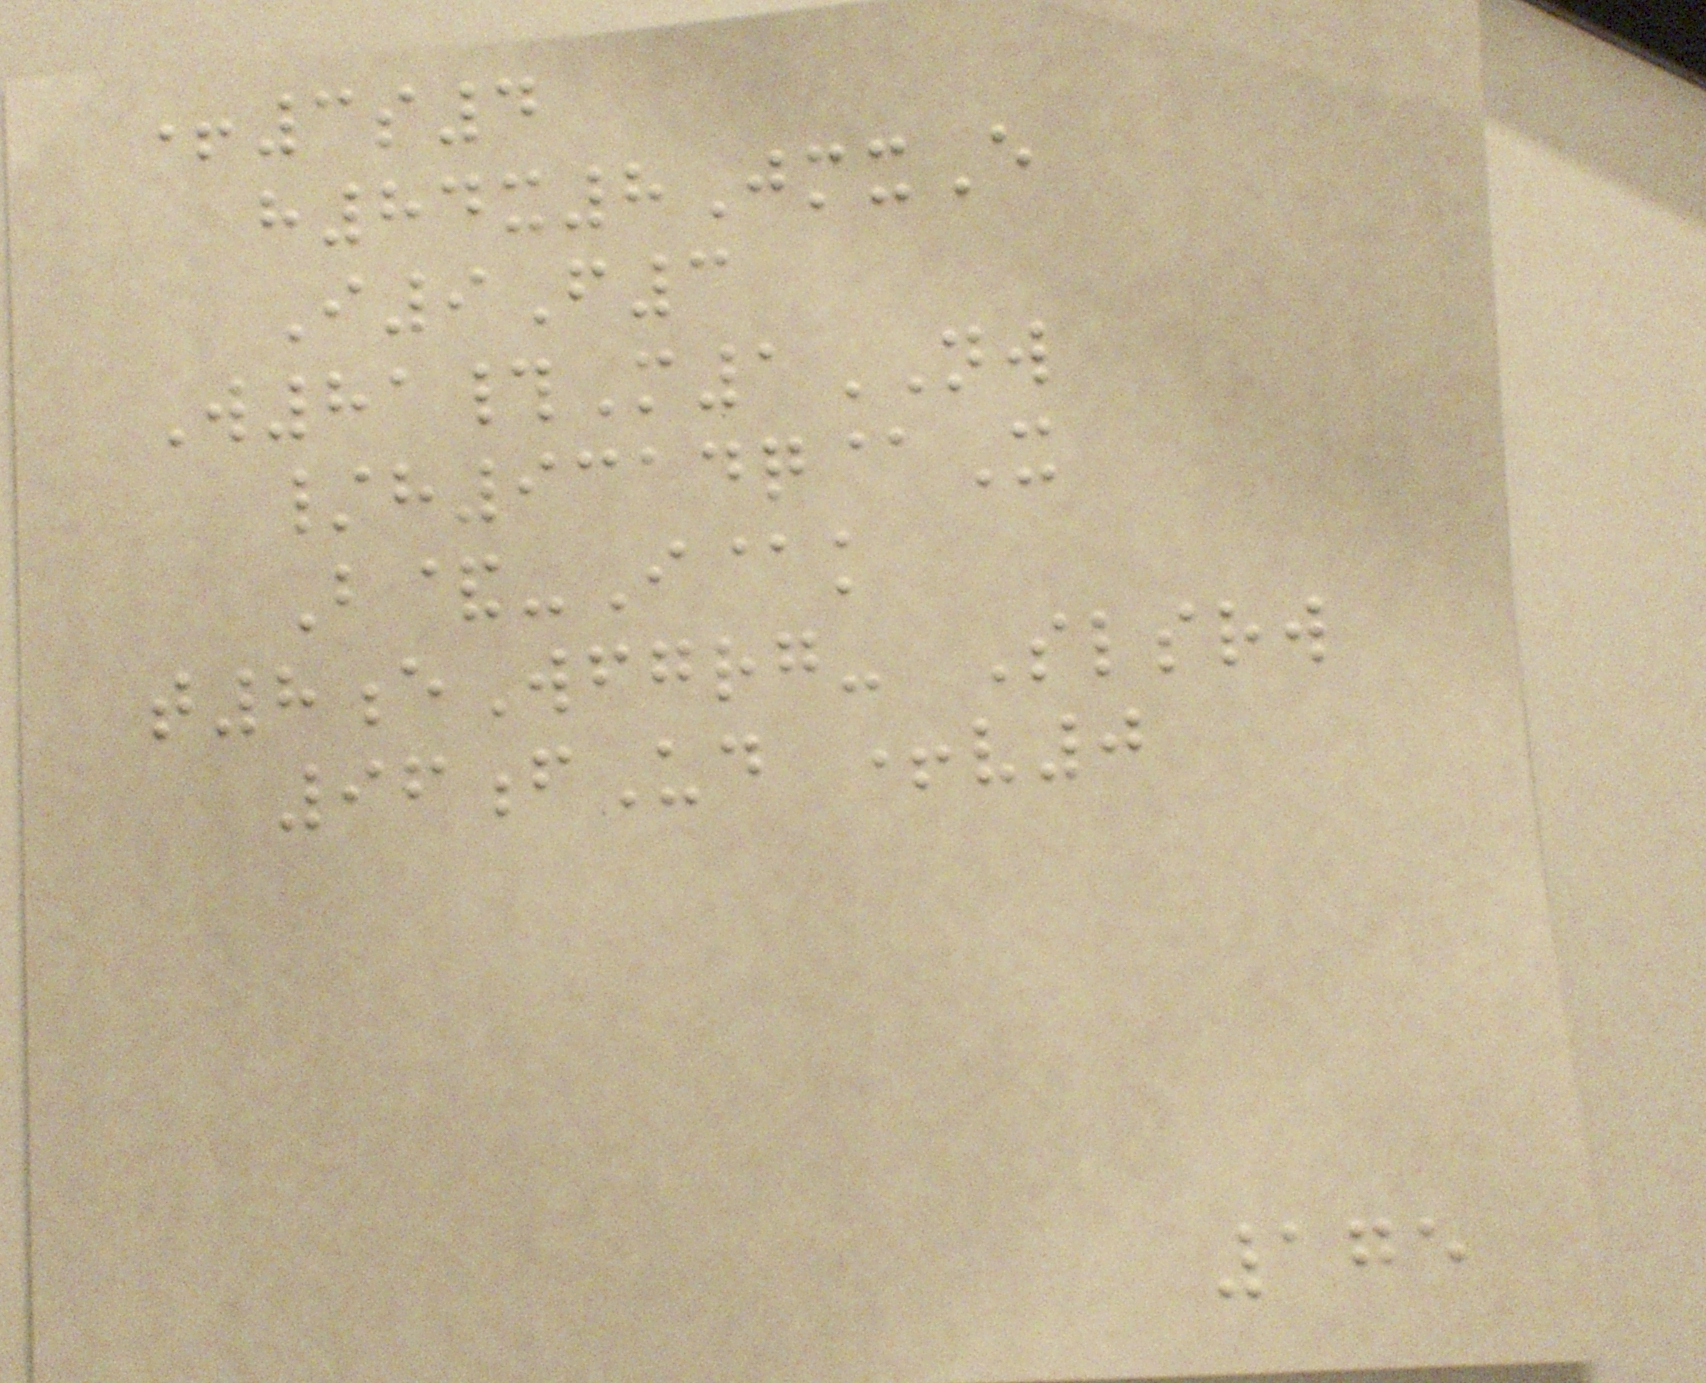+3s4
h84x8JmxE
I9F3
W81#M1NW
/h9314q@X
B&-I@k
t8eWfgrg- Slsrw
96fUd +v0
175
